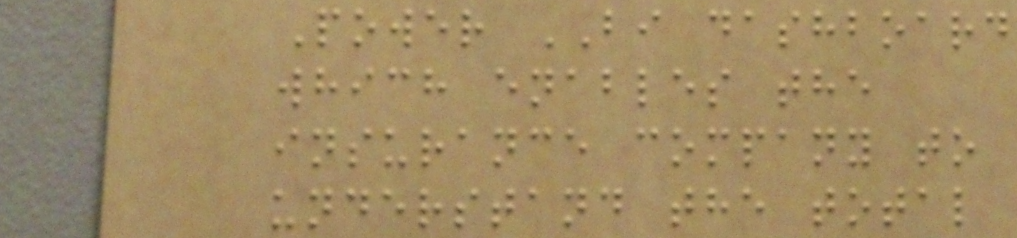Power BI dashboard
which enables the
insurance company to
understand the total
